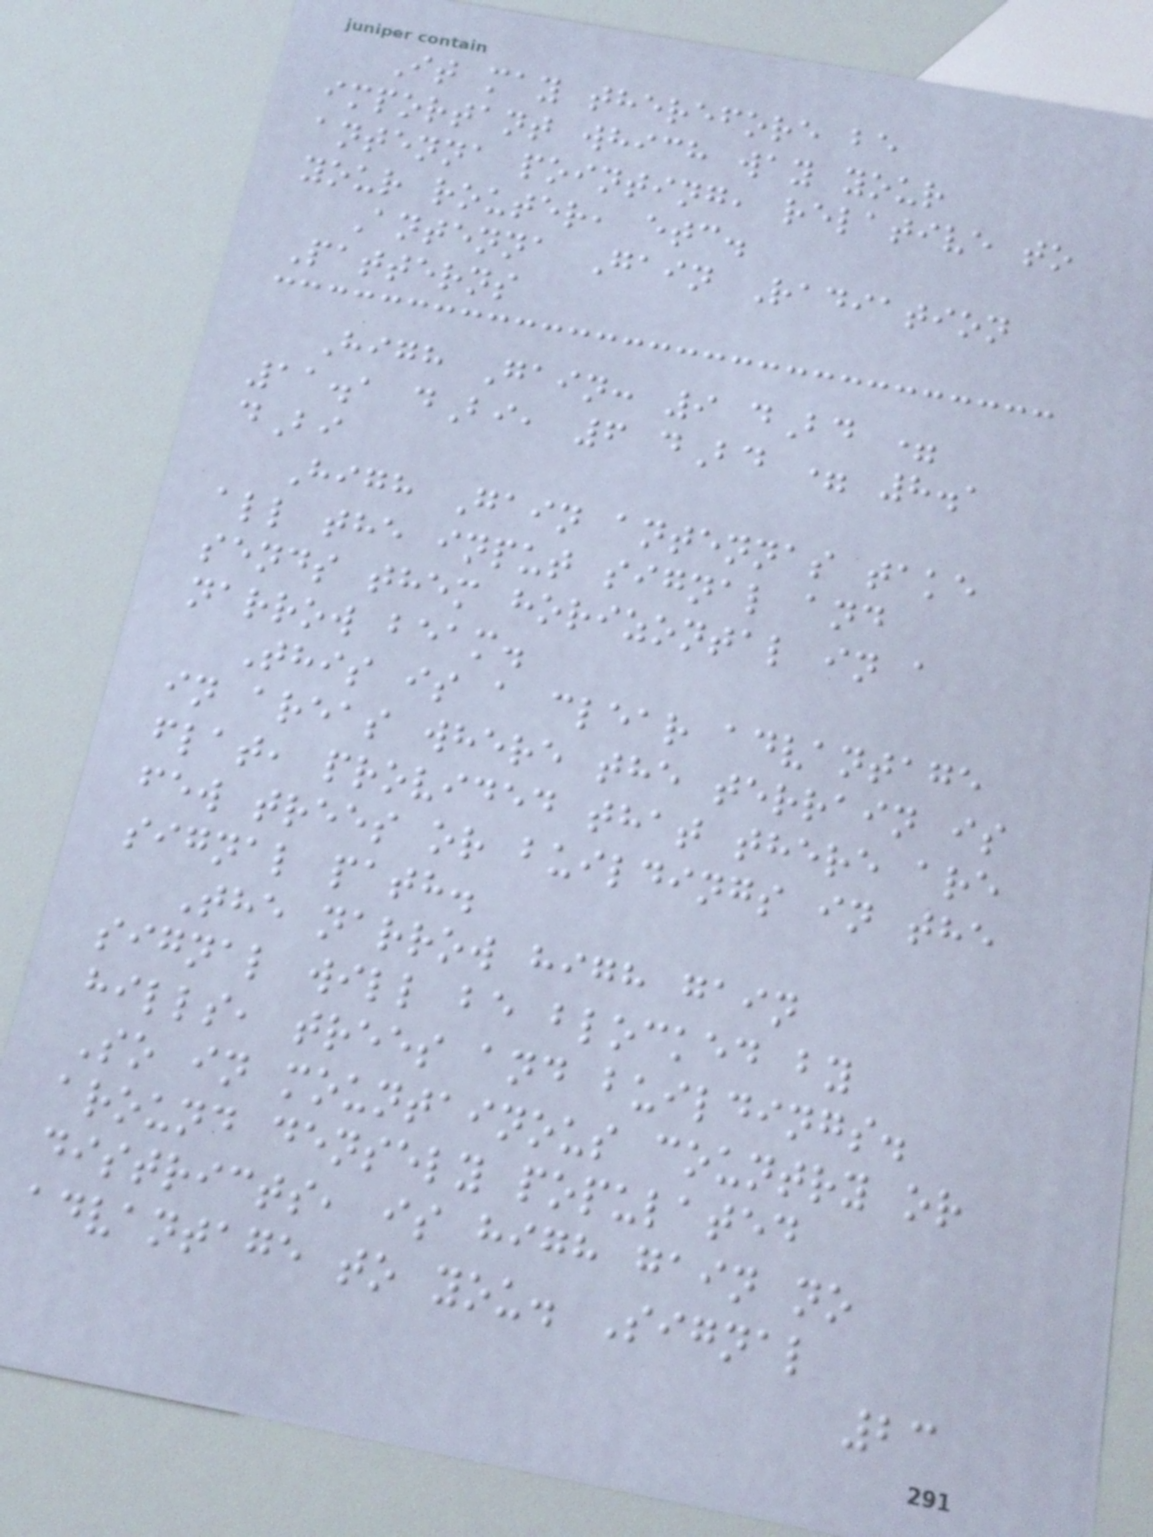It may therefore be
important which way your
antenna pointing, relative to
your router, etc.
Antenna Gain Radiation
Patterns
High Gain: 9 dBd =
11.1 dBi, 6 dBd = 8.1
dBi
High Gain antennas take
all the input signal and
sends them horizontal in a
narrow beam.
This is a clear advantage
in areas where the terrain is
flat, provided that there are
few trees or buildings in the
signal path.
The narrow high gain
signal will be blocked by
hills, trees and buildings.
So in mountainous country or
around densely populated
districts, is high gain no
advantage to you. Signal
23
